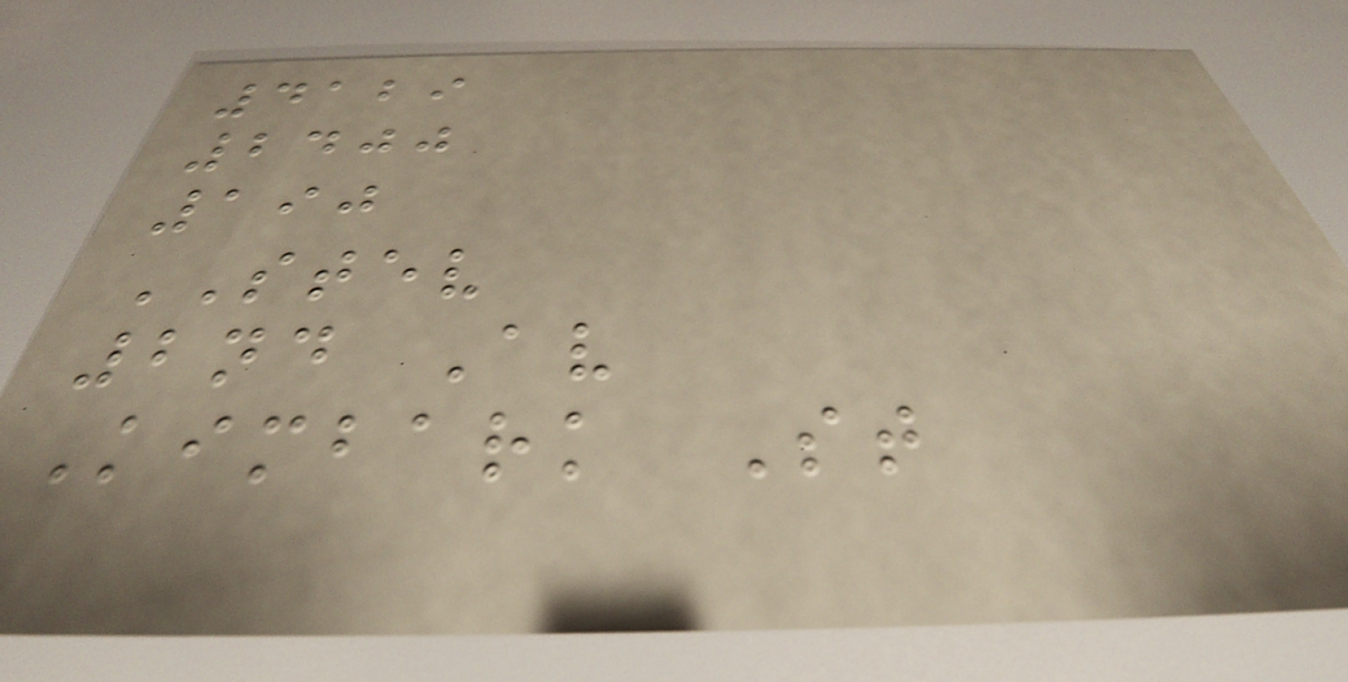4129
2400
190
STEV
2nd Av
Kimbark St
